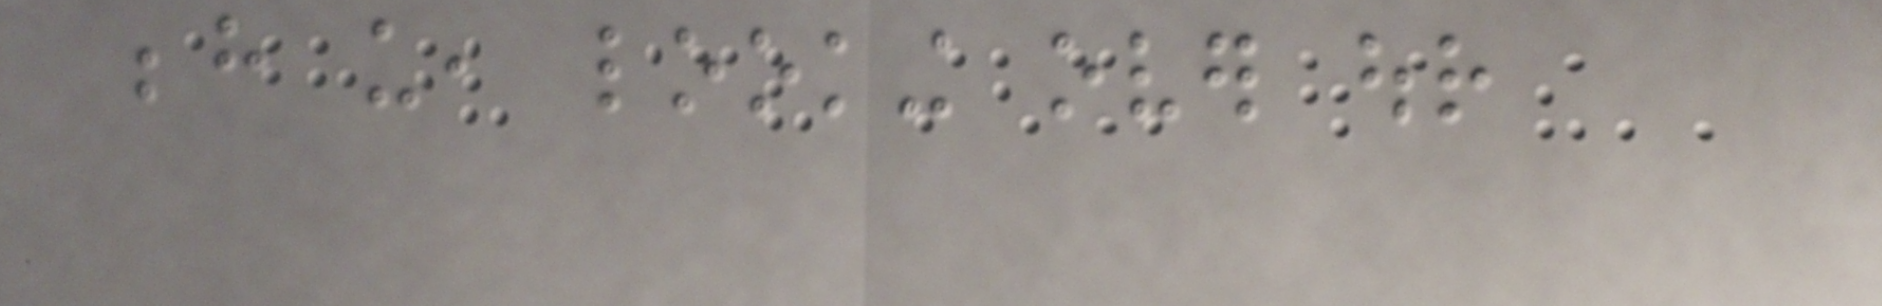behind us, looking over our
